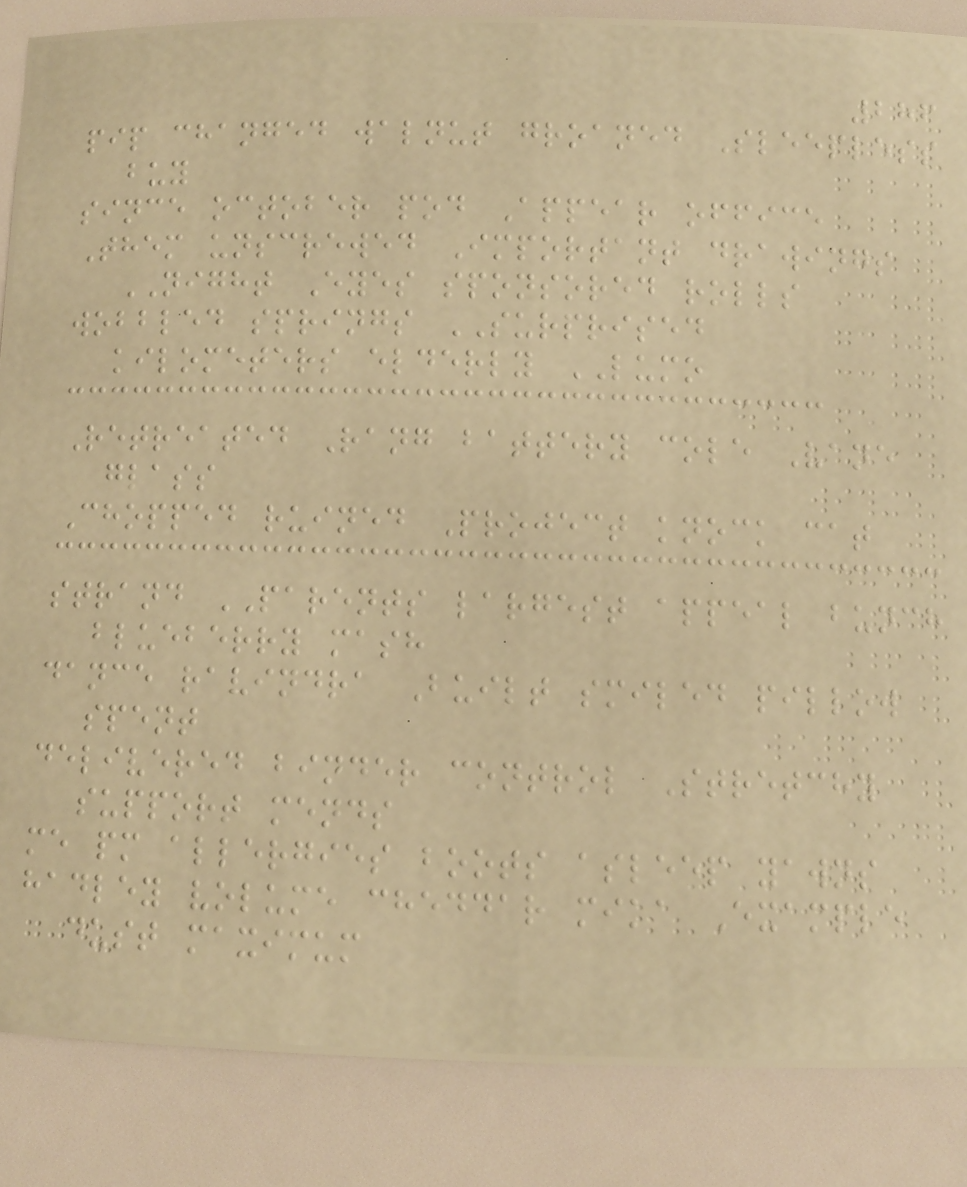286
pip changed walnut groaned Sleepless
buy
since october pod Appear office
Them unscrewed Important drawings
NIGHT Eyes sponsored rolls
wobbled springs SURPRISED
kilometers elderly LUMO
Retreated Rang battery cole Vane
glass
Chopped ruined Project knock cat
strand PARENTS largest appeal bunch
blueberry mash
dance ravindra Built smiled pillow
spent
delivered binder control Stretchy
support mends
me pm allergies boots asleep yawns
hadley volume cheddar mika Example
dust maximum
